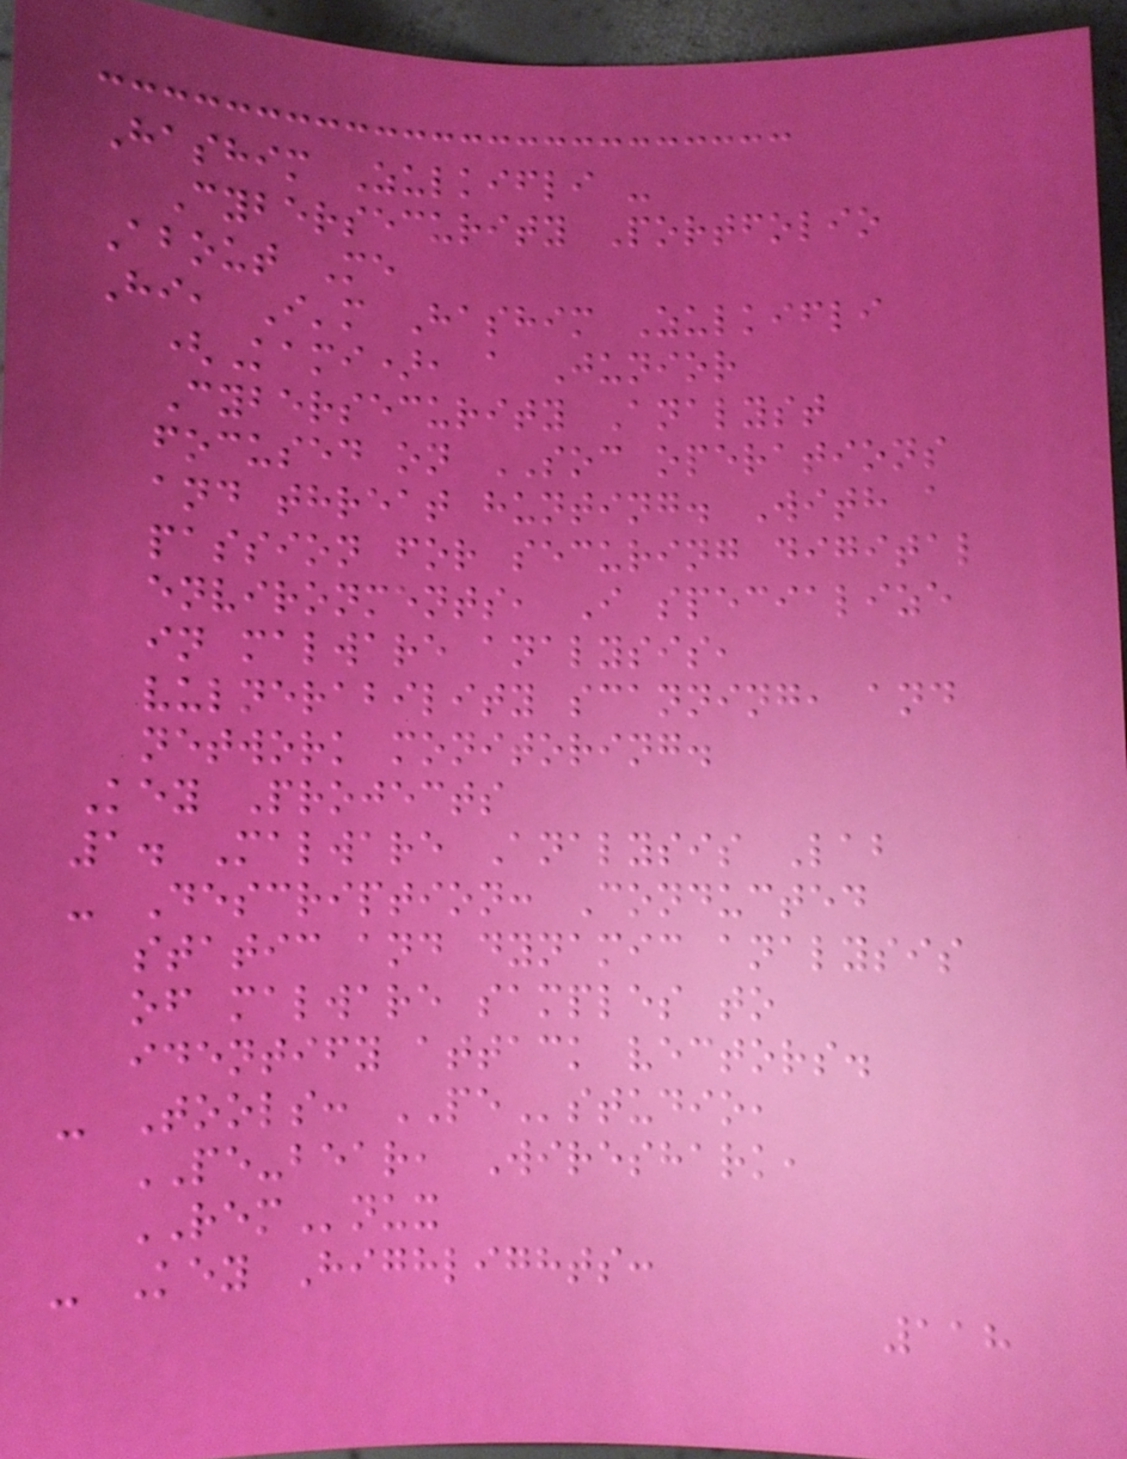Hashim Zulkifli -
Cybersecurity Portfolio
About Me
Hi, I'm Hashim Zulkifli
(Kami), a Junior
Cybersecurity Analyst
focused on SOC operations
and threat hunting. With a
passion for securing digital
environments, I specialize
in malware analysis,
vulnerability scanning, and
network monitoring.
Key Projects
1. Malware Analysis Lab
- Description: Conducted
static and dynamic analysis
of malware samples to
identify attack vectors.
- Tools: PEstudio,
PE-bear, Wireshark,
REMnux
- Key Highlights:
118
